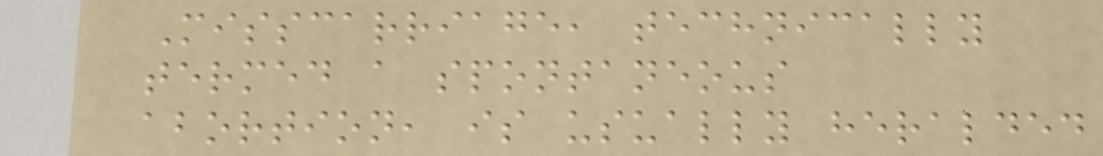Misscarriage, technically
termed a spontaneous
abortion, is usually heralded
